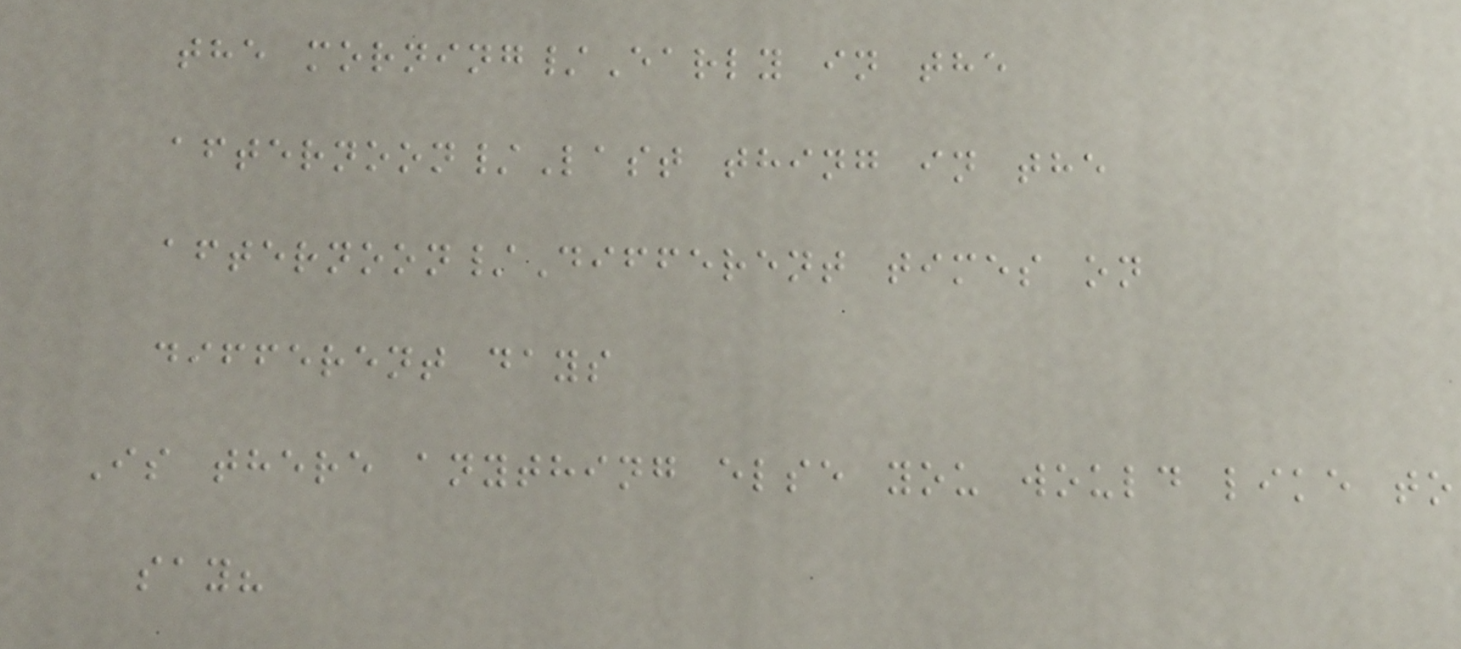the morning/Early in the
afternoon/Last thing in the
afternoon/Different times on
different days
Is there anything else you would like to
say?
